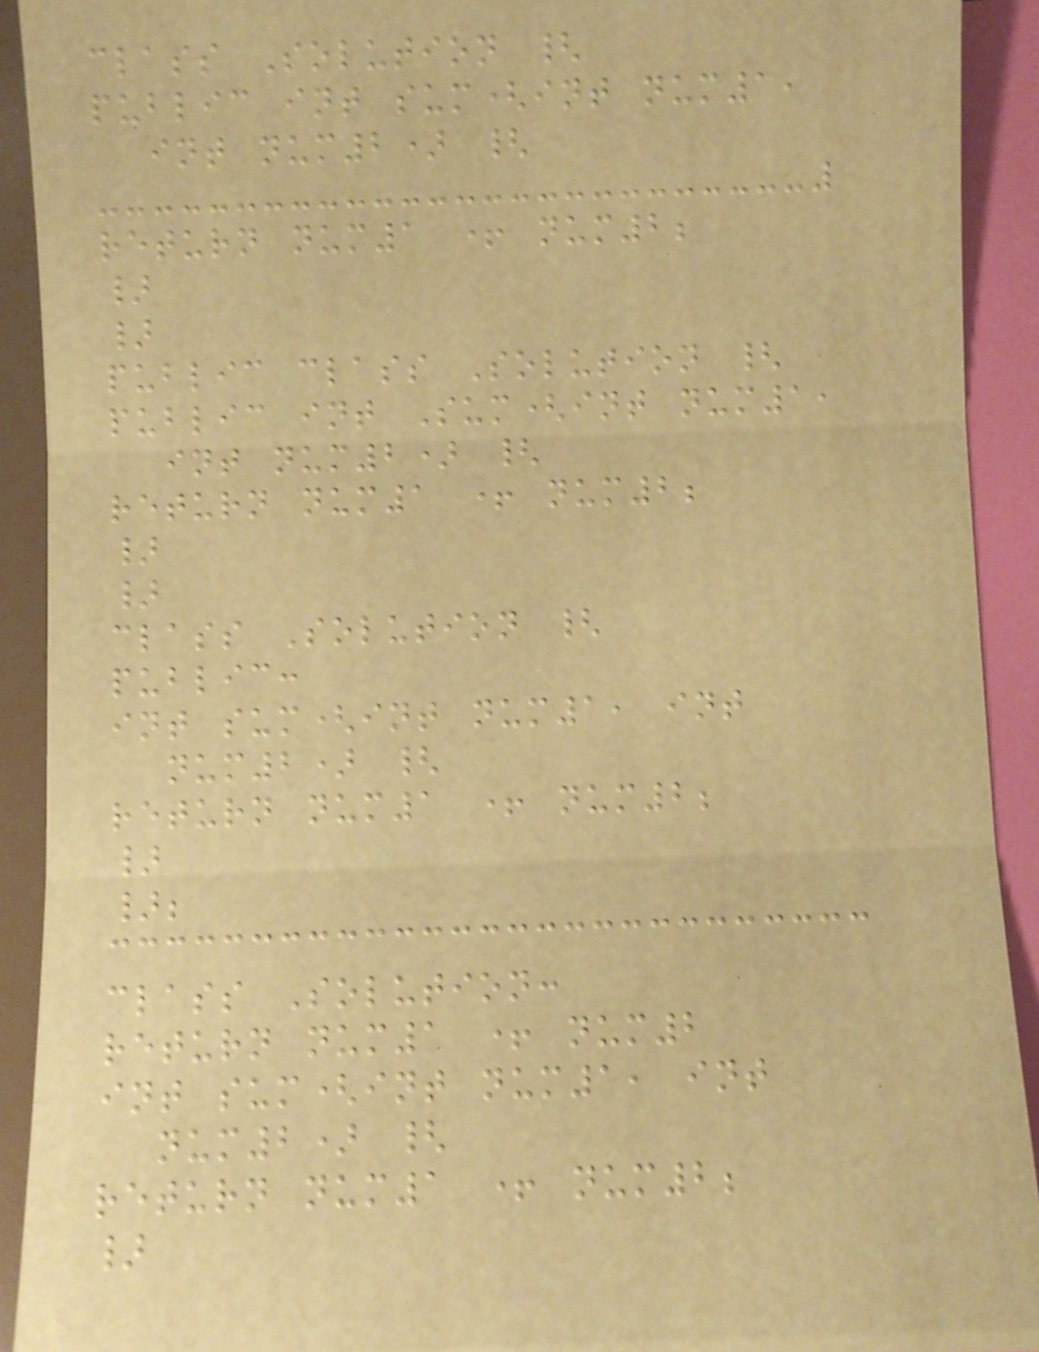class Solution {
public int sum(int num1,
int num2) {
return num1 + num2;
}
}
public class Solution {
public int Sum(int num1,
int num2) {
return num1 + num2;
}
}
class Solution {
public:
int sum(int num1, int
num2) {
return num1 + num2;
}
};
class Solution:
return num1 + num2
int sum(int num1, int
num2) {
return num1 + num2;
}
